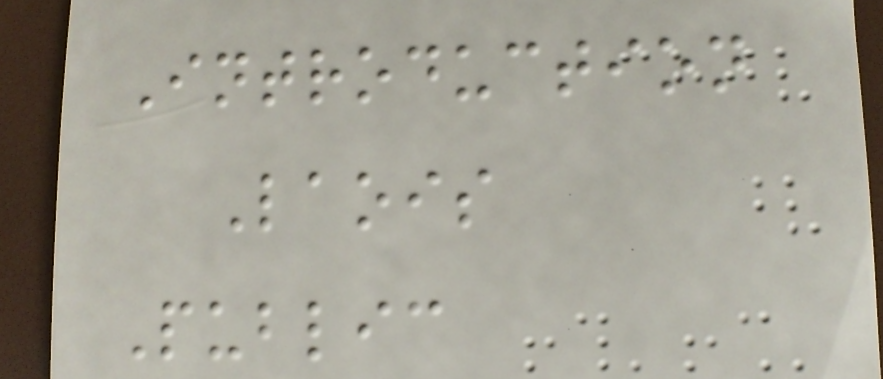Introduction
Laois
Public
